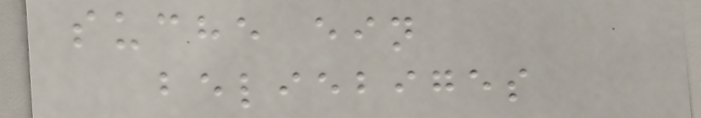suche ein
beliebiges
